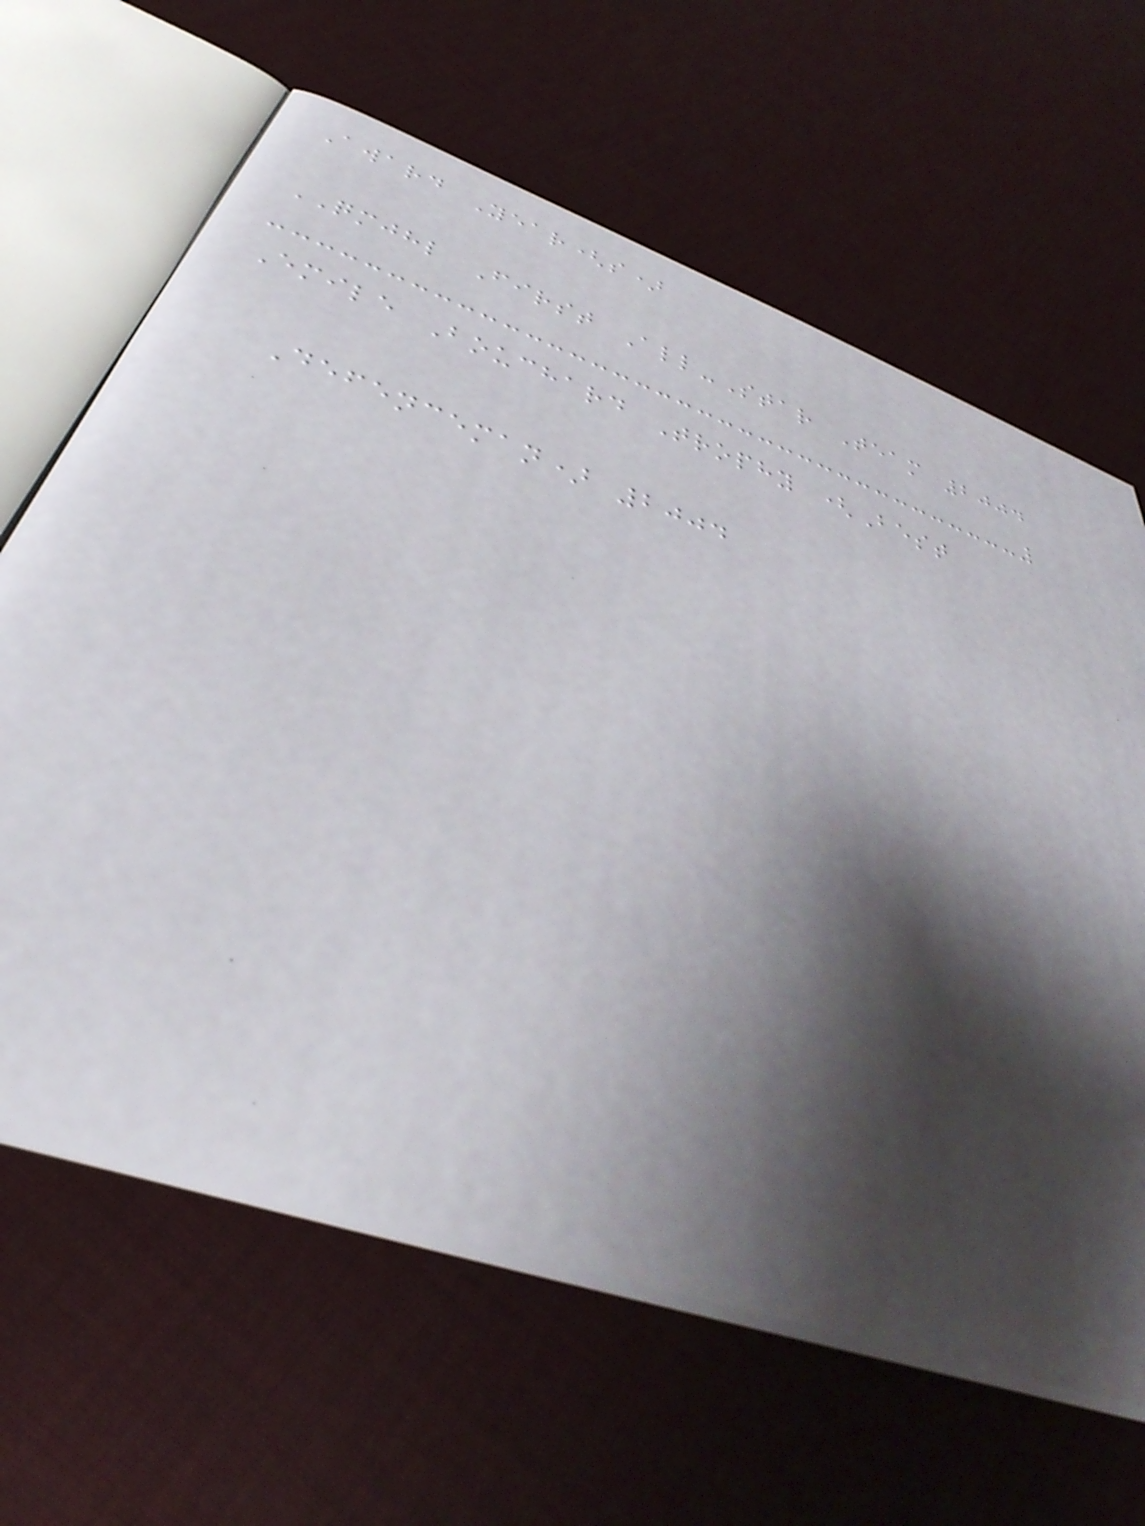Award Year(s)
QMJHL First All-Star Team 2004
Emile Bouchard Trophy (Best
Defenceman) 2004
